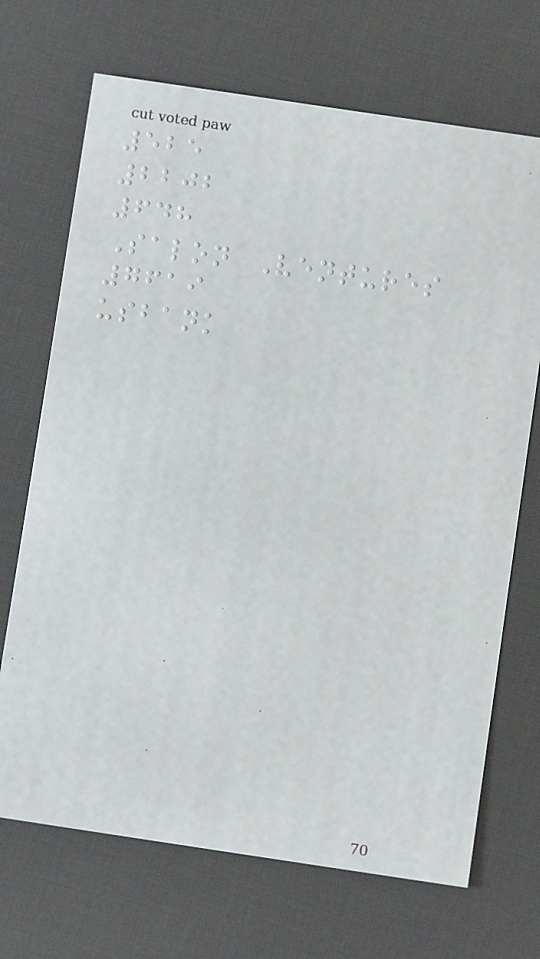525
2202
648
Salon Ventures
7619
usbank
